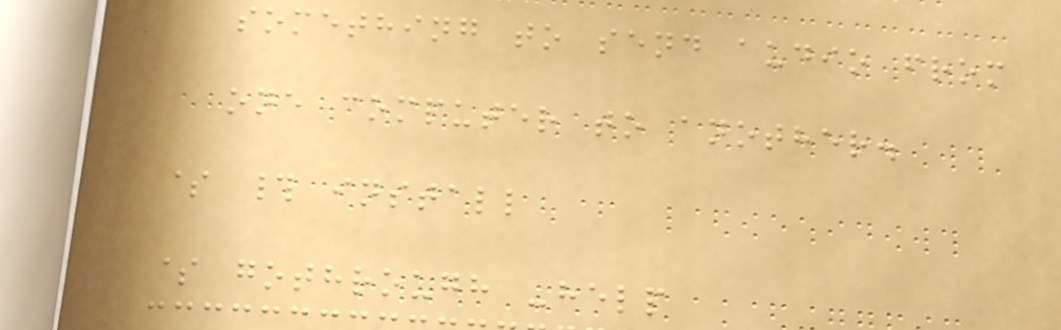something to send audio from
one computer to another.
$ # install
$ gothrough -help
